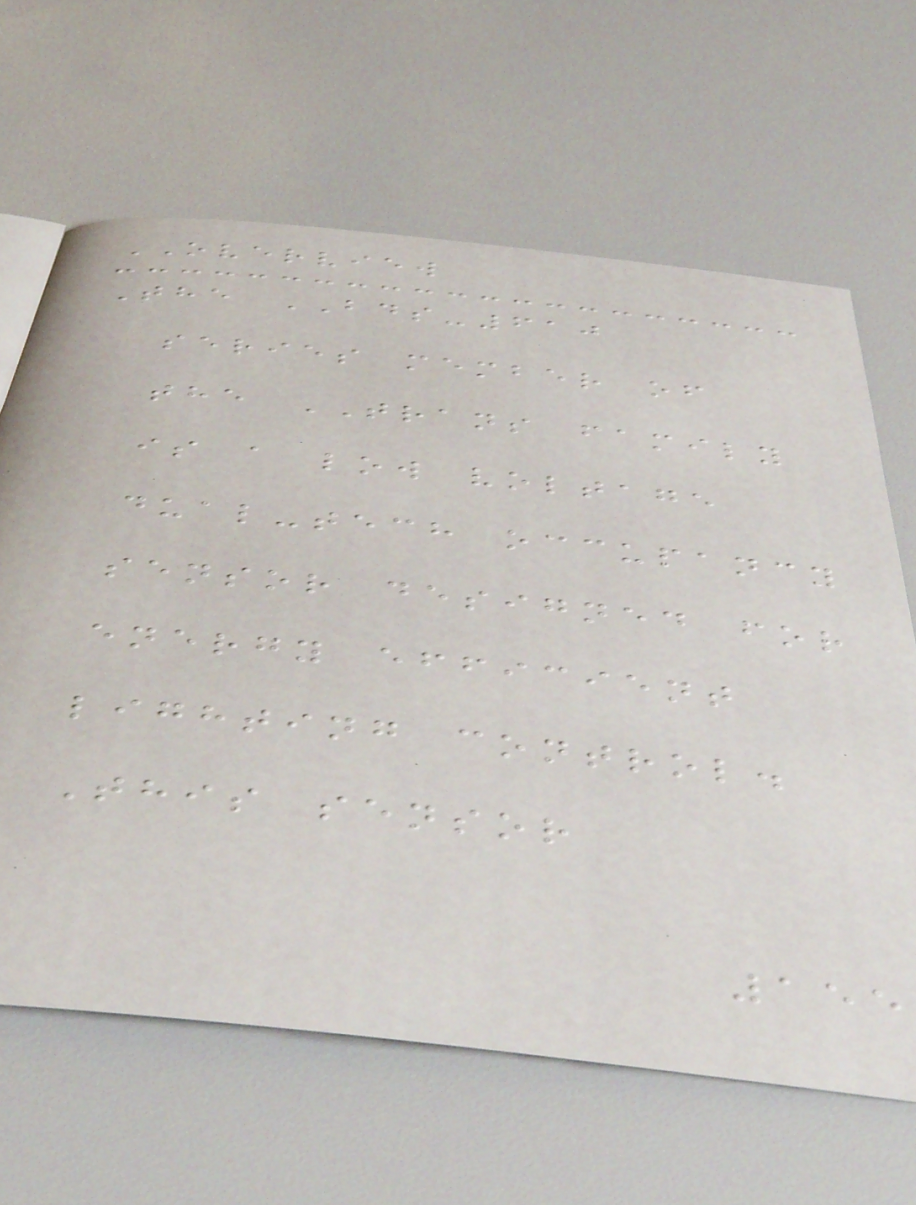OVERVIEW
The BDS-610
series member of
the TRANS family
is a low voltage
dual-tech occupancy
sensor designed for
energy efficient
lighting control.
This sensor
155
